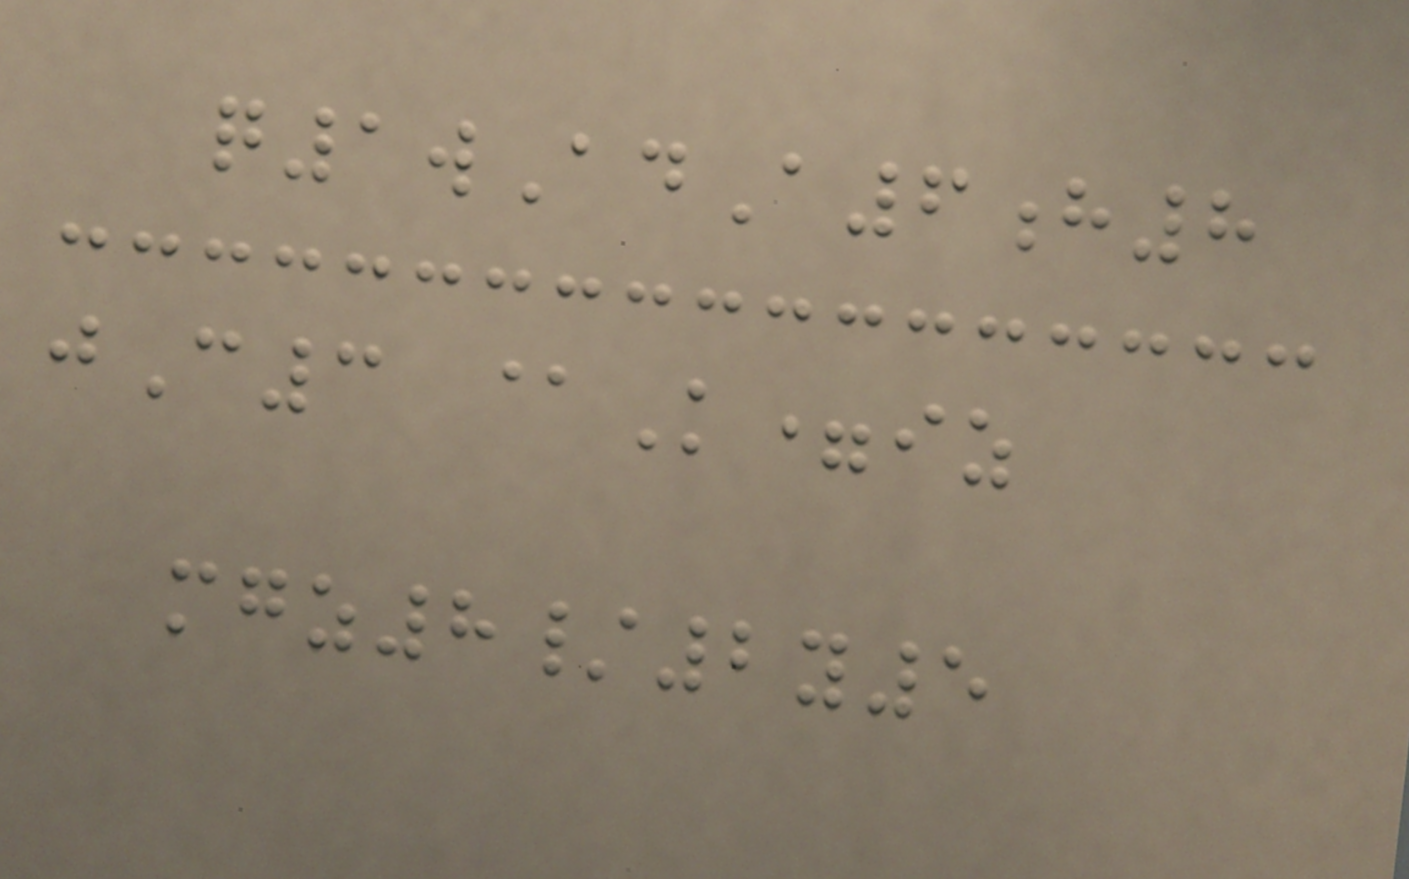q1wAdA6h8
jC3 @K=iz
mgz8/2y5
